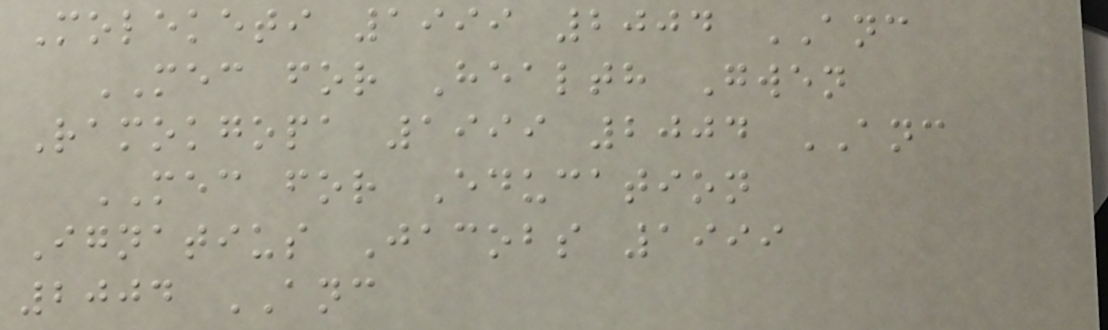Moleketi 1999 2004 ANC
MEC for Health Gwen
Ramokgopa 1999 2004 ANC
MEC for Education
Ignatius Jacobs 1999
2004 ANC
